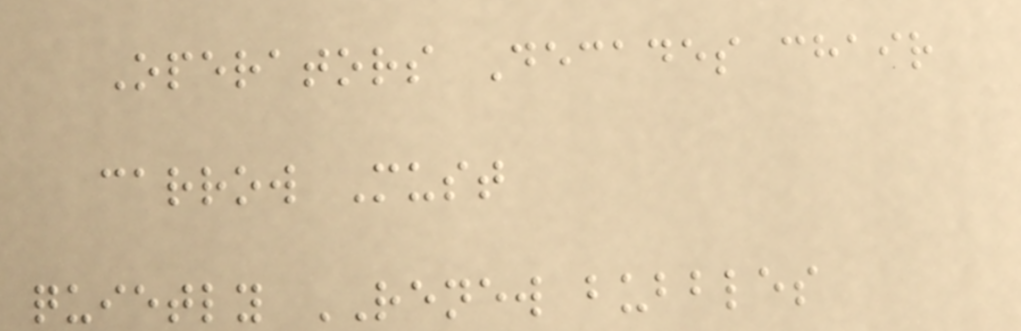Operators Decades chair
carrow Must
quietly RENEW bubbles
